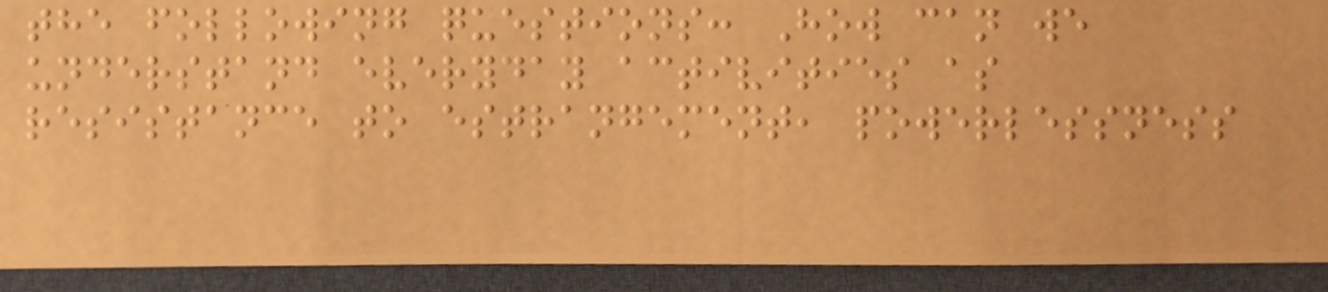the following questions: How can we
understand everyday activities as
resistance to estrangement, powerlessness
